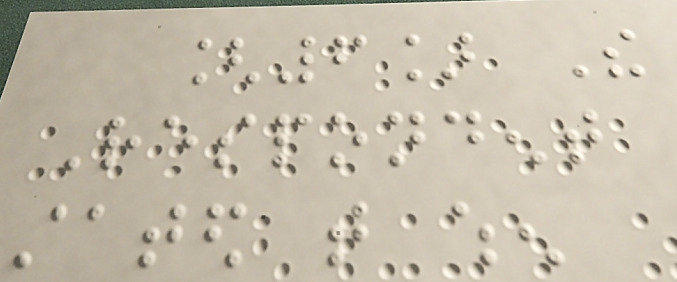[6] The
Respondent
stated that when
